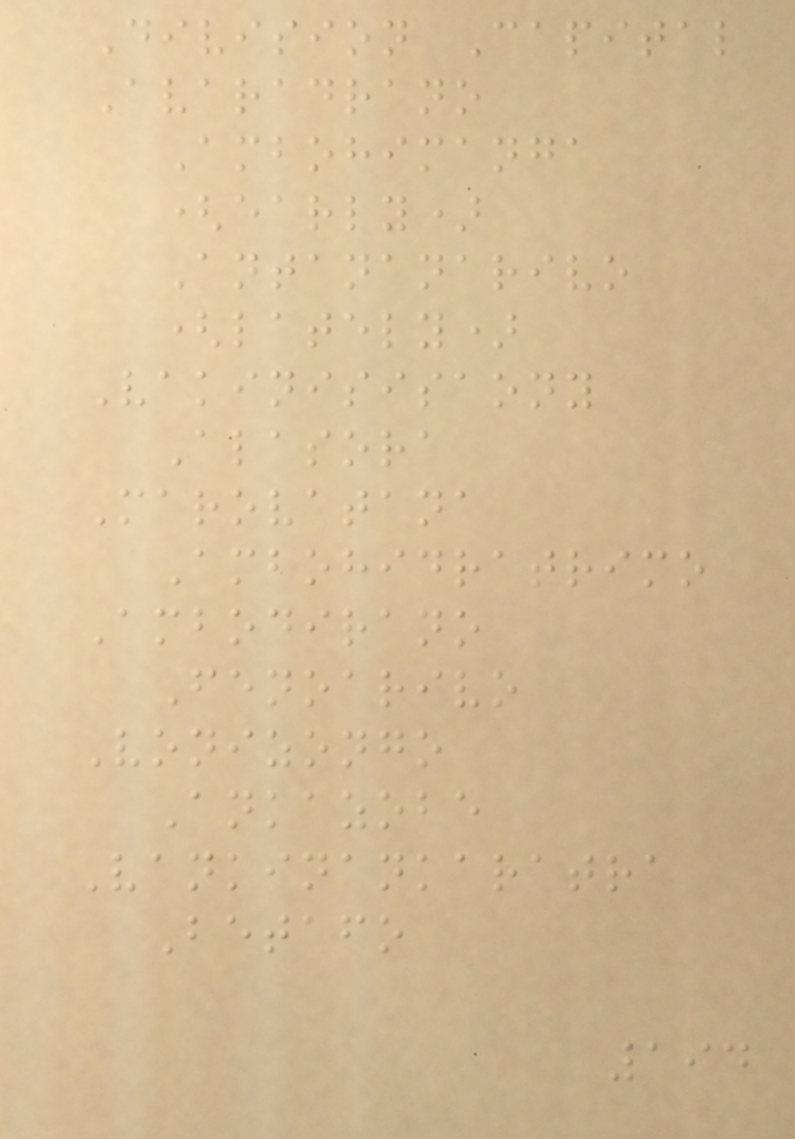Division Capital
Avaradrano
Ambohimanga
(early)
Antananarivo
(lately)
Vakinisisaony
Alasora
Marovatana
Ambohidratrimo
Ambodirano
Fenoarivo
Vonizongo
Ankazobe
Vankinankaratra
Betafo
194
